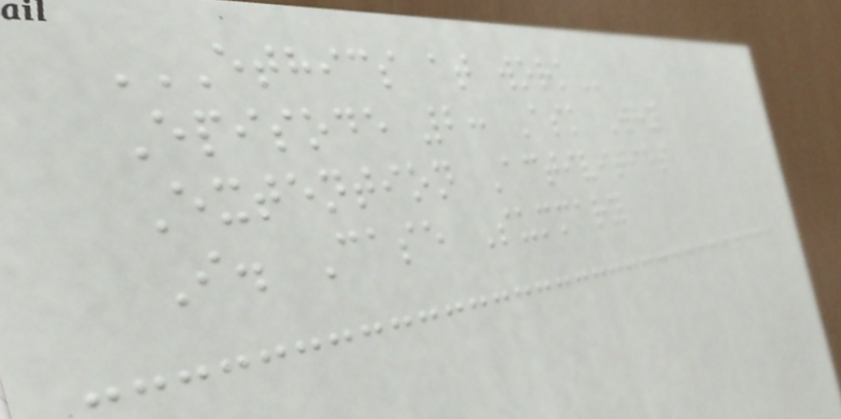ETHICS AT WORK
Episode 2: Ask Why
Extention Activities
I. Case Summary
